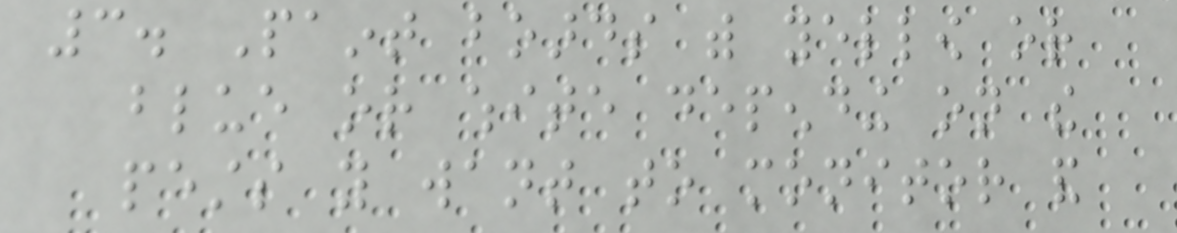3. Paint boards with yellow or
blue or white depending on the
pests you want to monitor and
